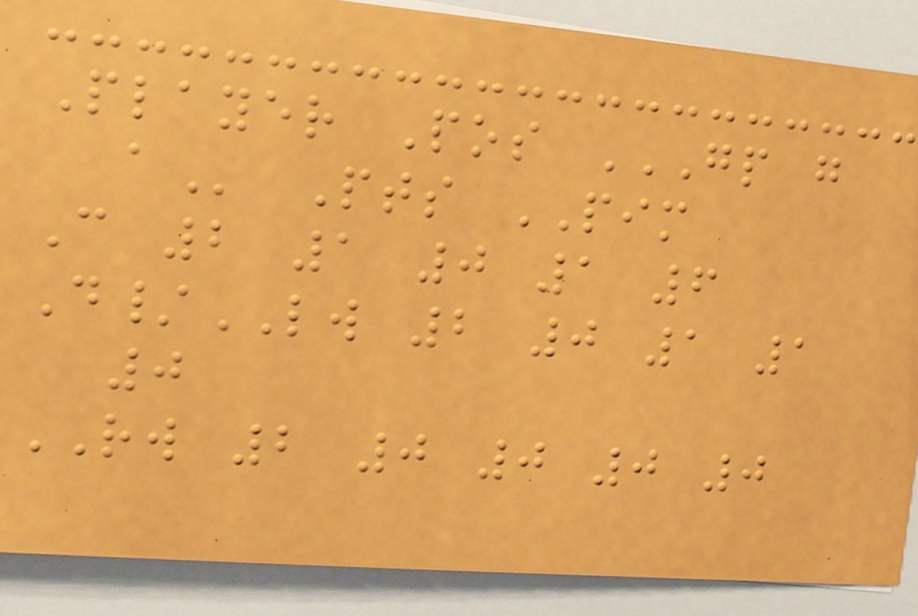Player Pos GP G
A Pts PIM
C 2 1 0 1 6
D/LW 2 0 1 1
0
RW 2 0 0 0 0
